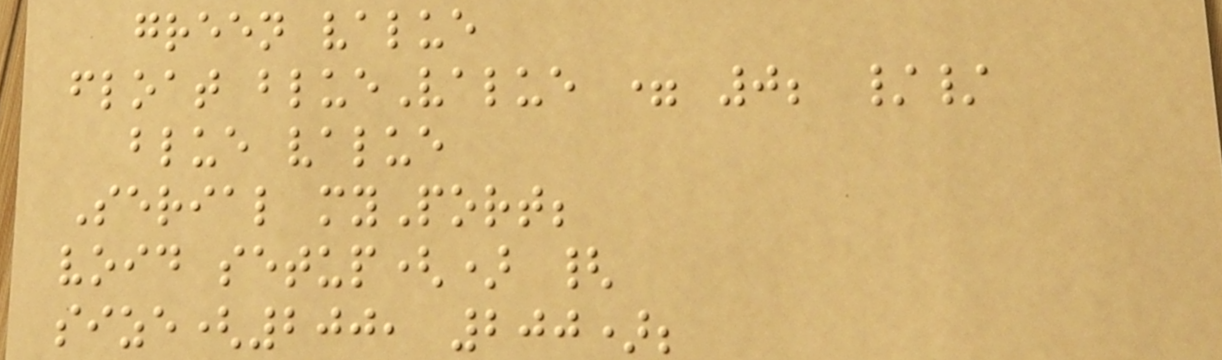green value
float blueValue = 0; //
blue value
Serial myPort;
void setup() {
size(200, 200);
